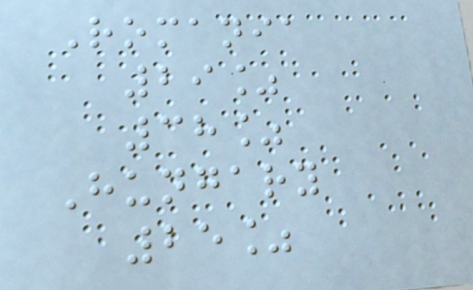Romania
29%
38%
Hungary
25%
